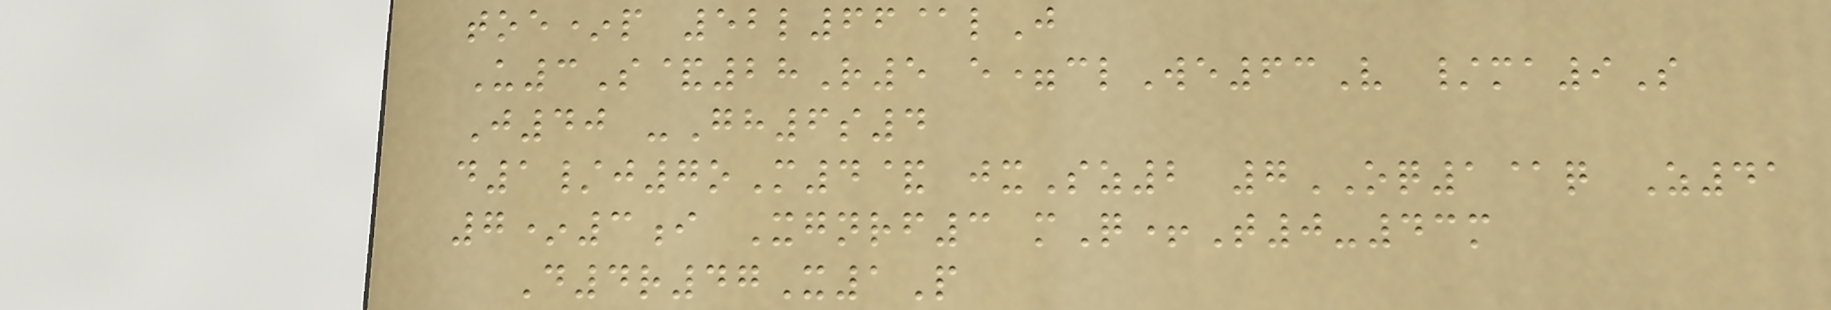toe*p 52l66@lJ
U3S&28R5 e=clWe63V /ma9S
J40 -Gh6s4
d1/j7oM4& jxSz2 7OQ1@q Z41
7*3i Xgnrf3 mQ+T0-43m
D4r47X1P
